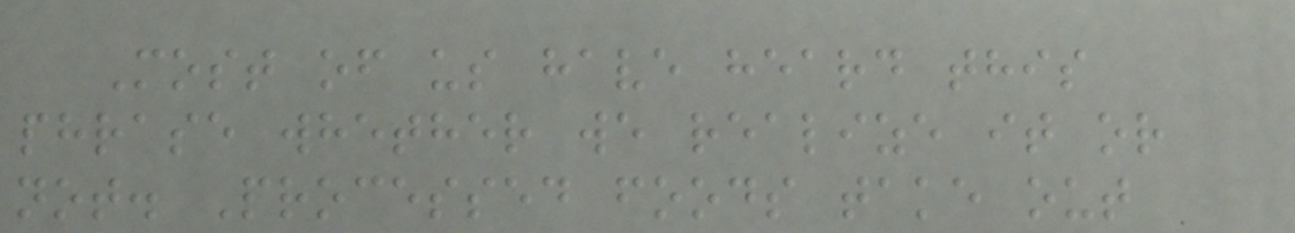Most of us have heard this
phrase whether we realize it or
not. Processed foods take out
